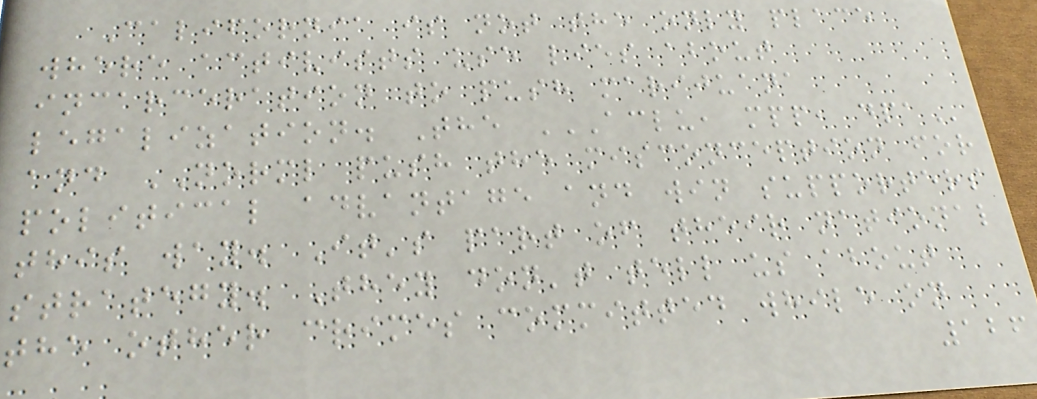California is not the only place
where activists use lies about
incarceration to push marijuana
legalization. The ACLU, MPP, DPA
and NORML push the misconception for
political advantage and win supporters
this way. It's part of their national
strategy. They don't tell us about
the other crimes committed while on
126
